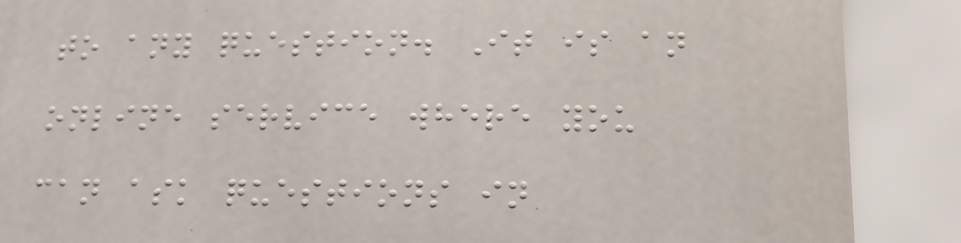to any question. It is an
online service where you
can ask questions in
